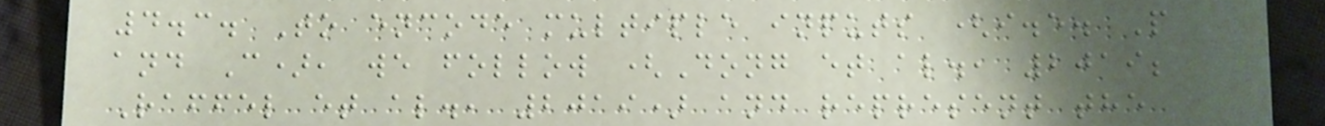4.3. To encode multiple inputs (i.e. P
and C), we follow (Dong et al., 2019;
Raffel et al., 2019) and represent the
